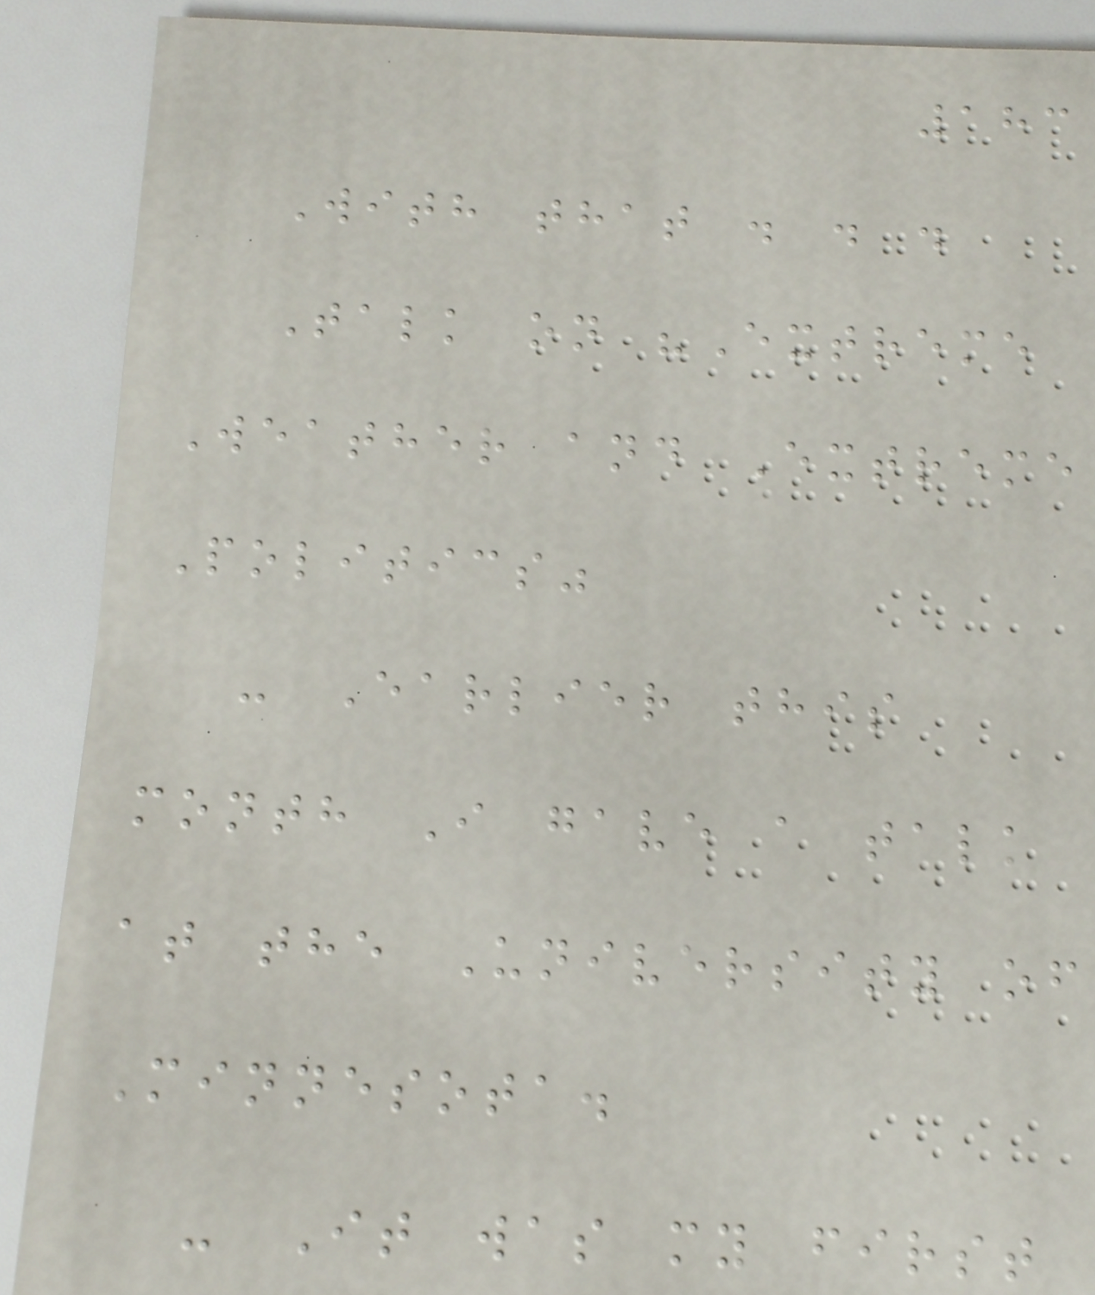183
With that . . .
Talk on "Extreme
Weather and Extreme
Politics"
- Earlier this
month I gave a talk
at the University of
Minnesota.
- It was my first
